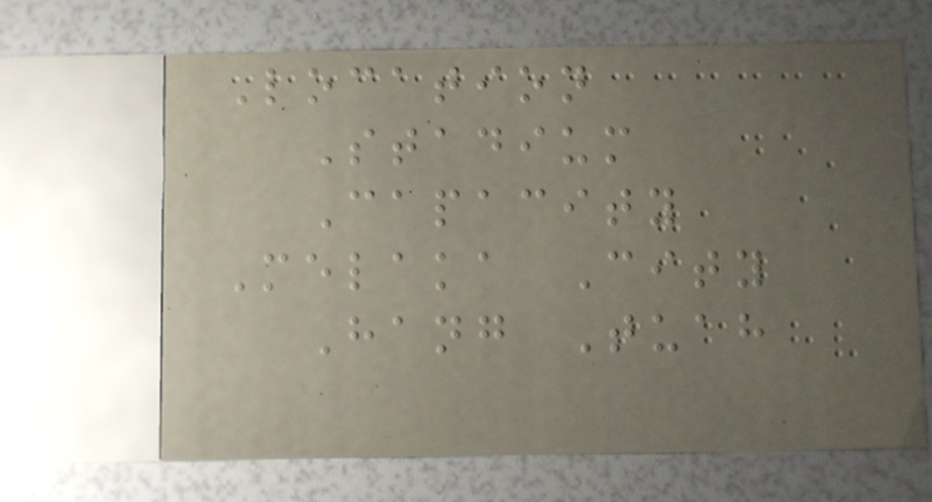Location
Stadium
Capacity
Melaka City
Hang Tuah
